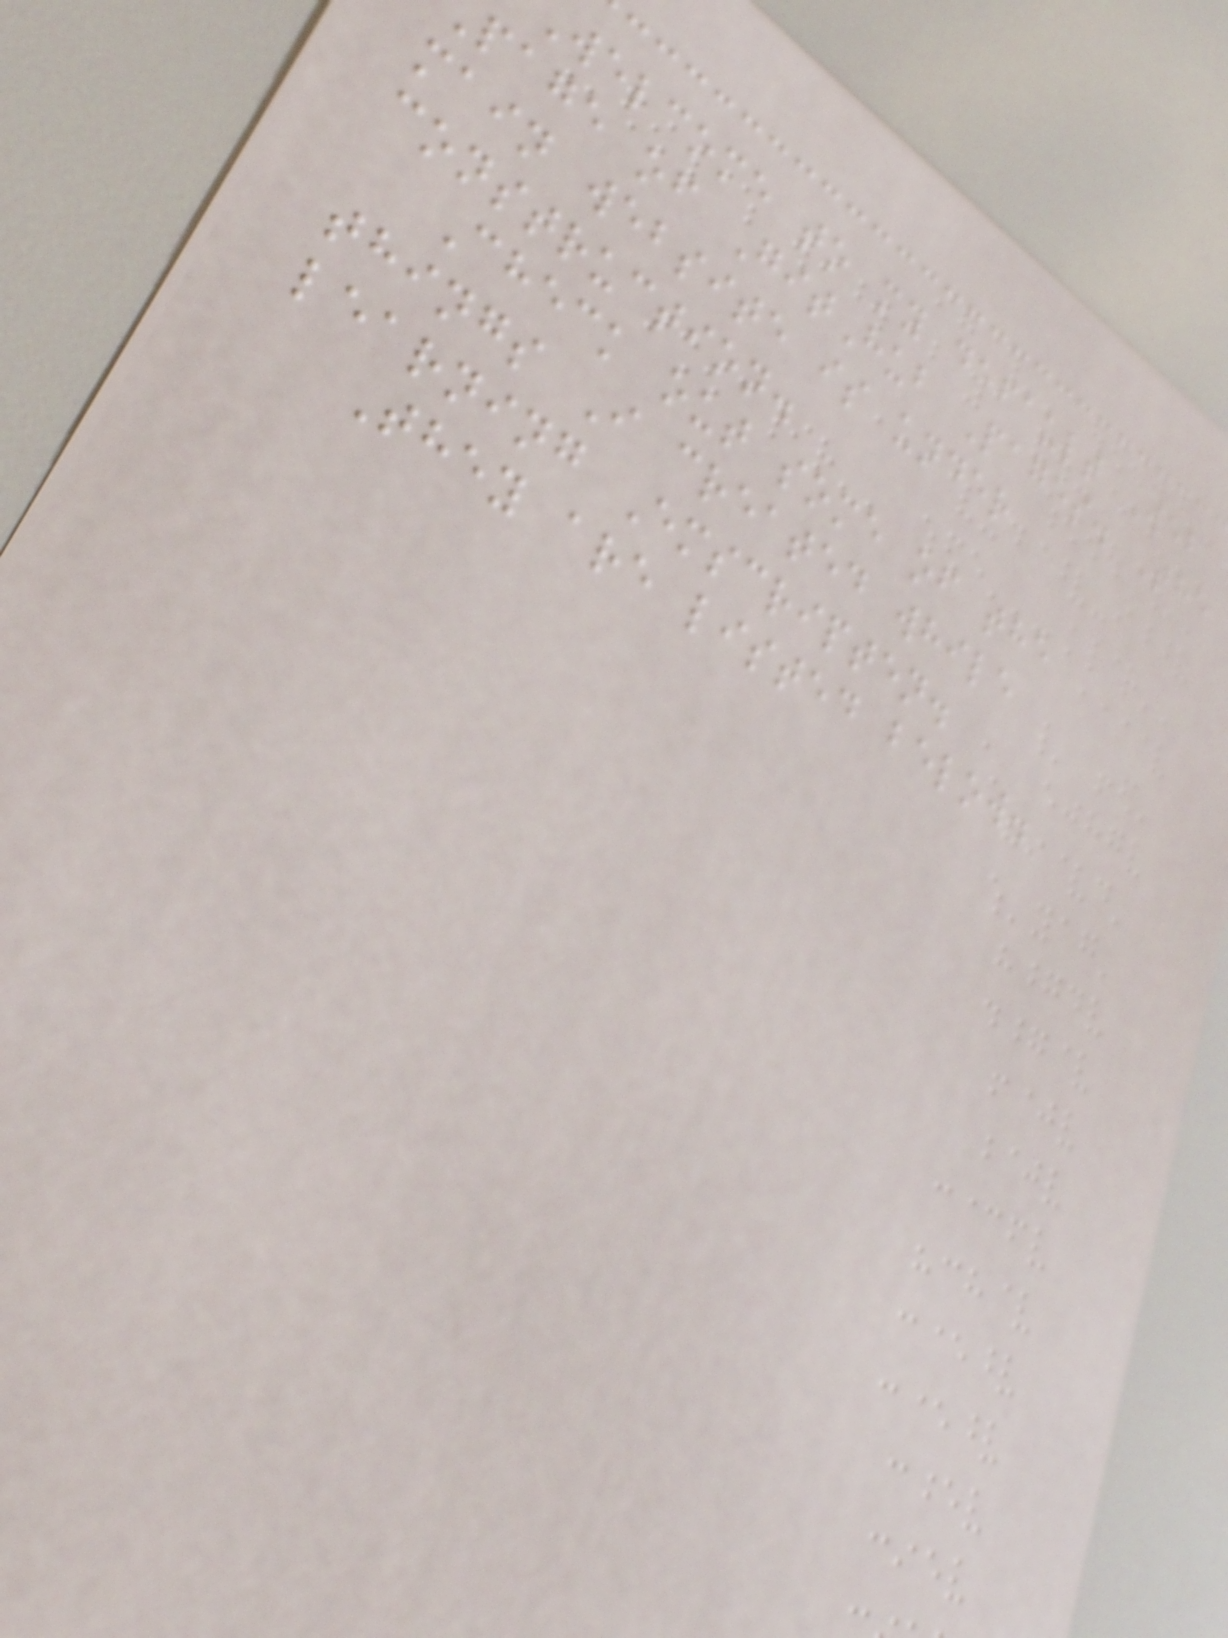welcome to my default Web
page of GitHub Pages. The
main website is under
construction.
Check out some of the
things I created while
learning Emscripten.
They are listed below.
